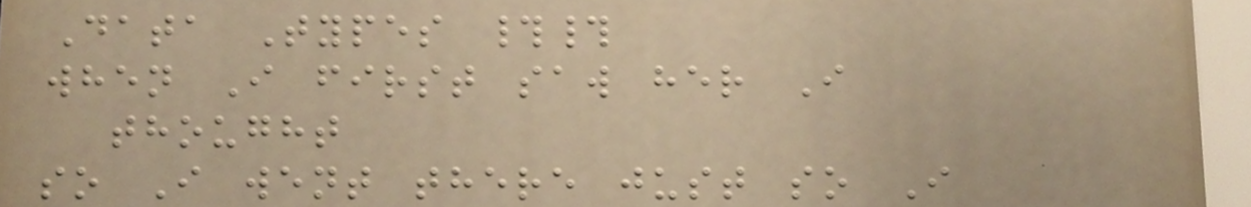Data Types ##
when I first saw her I
thought
so I went there just so I
